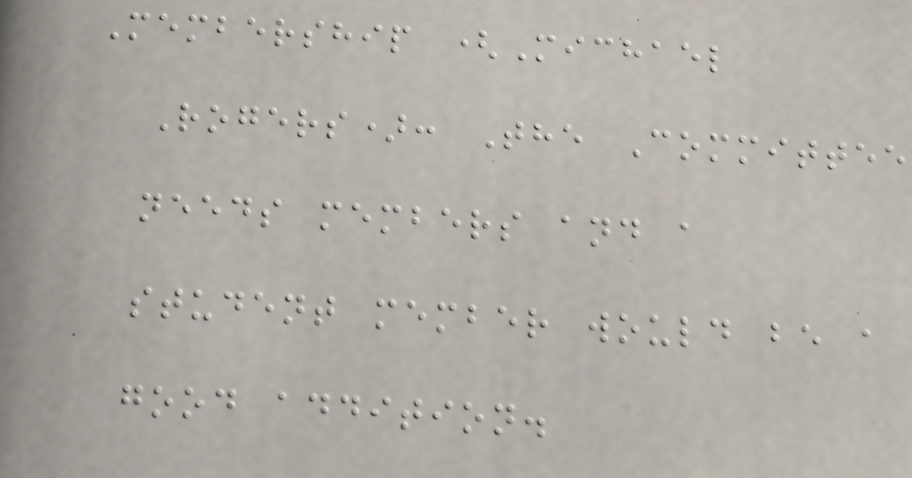Membership (Michael
Rogers): The Committee
needs members and a
student member would be a
good addition.
